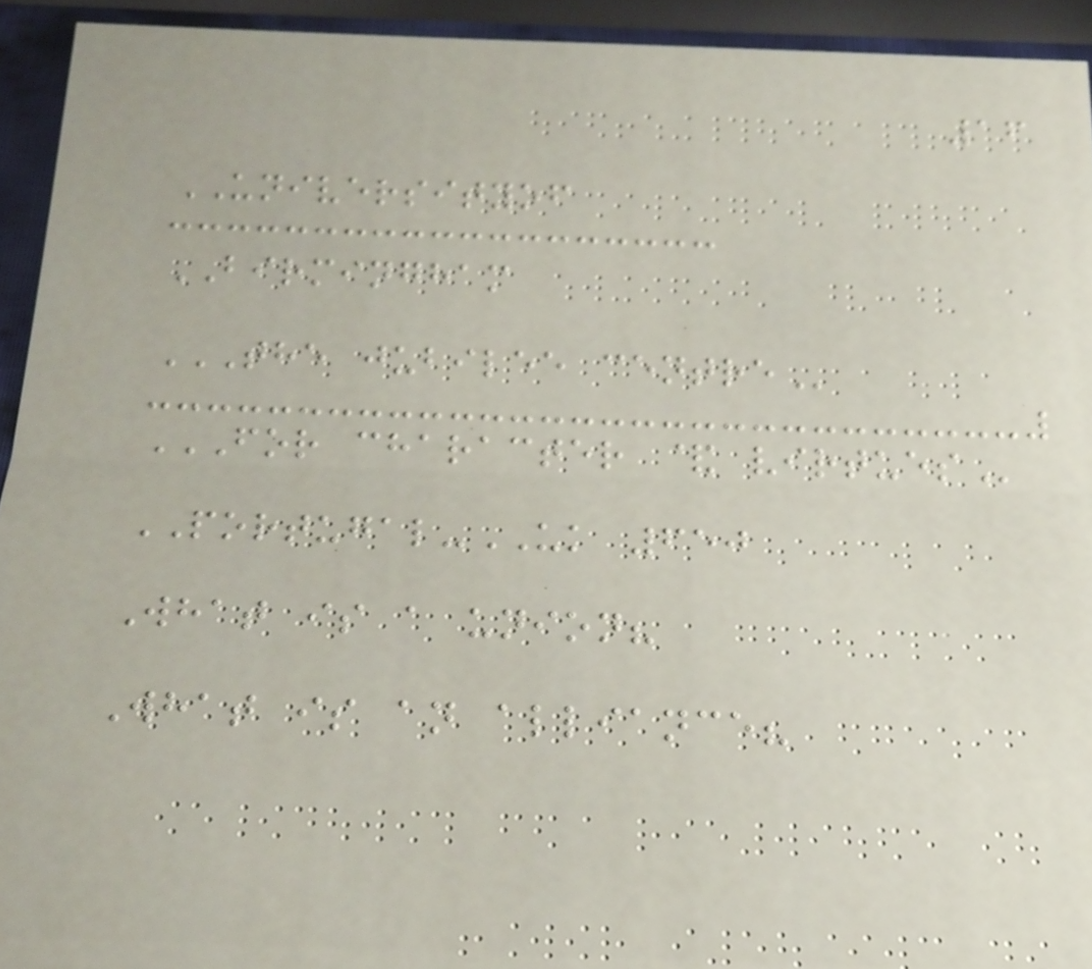16
UNIVERSITYOF
BIRMINGHAM
THE JUBILEE CENTRE
FOR CHARACTER & VIRTUES
PORTUGAL-UK 650
What is a union?
What is an alliance?
